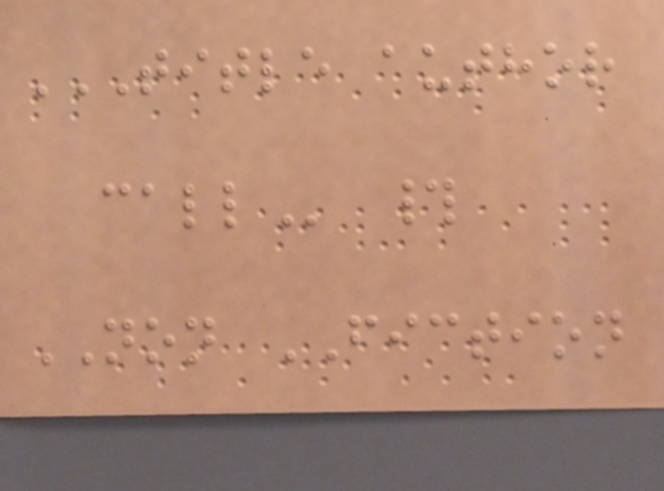TITLE AUTHOR
CALL #
NON FICTION
